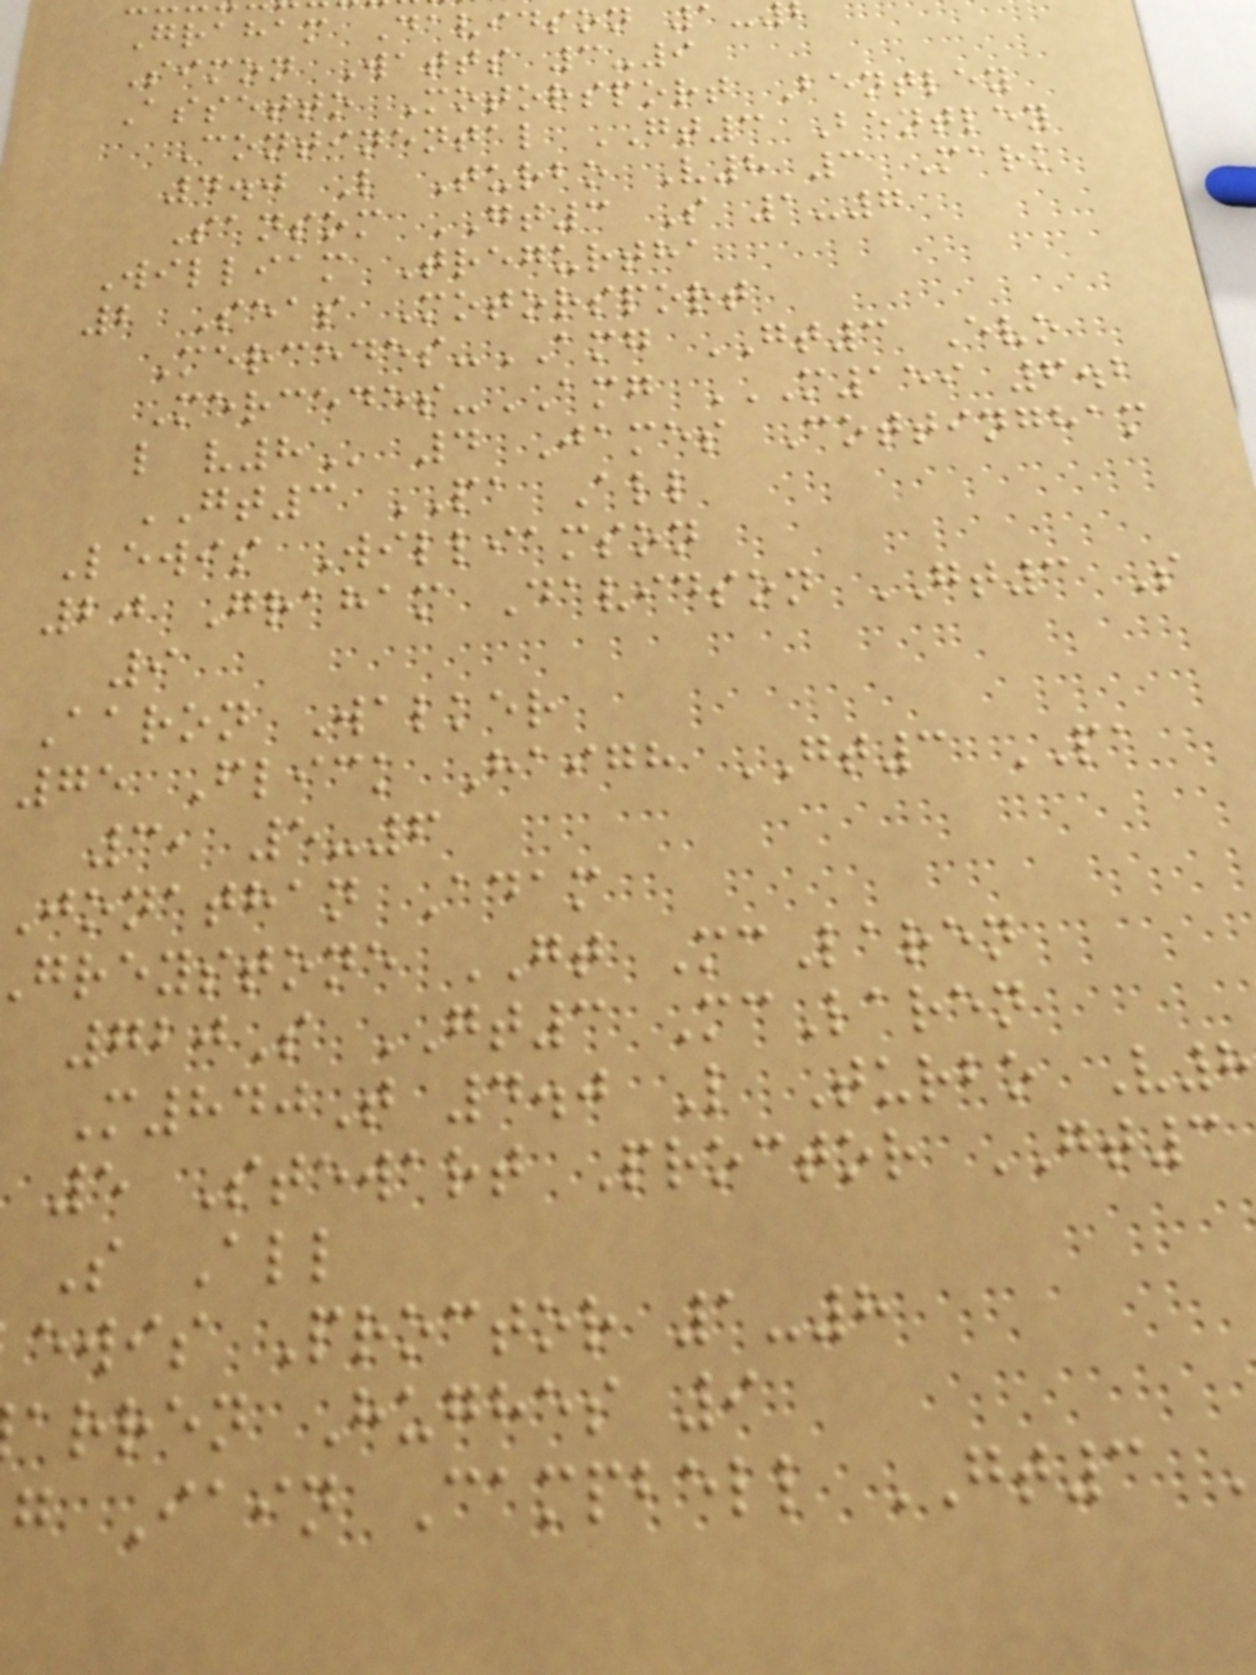Graham Davidson 1
Simon Watts 3-9
Assetto Motorsport Bentley
Continental GT3 Bentley
4.0 L Turbo V8 3 Mark
Sansom GT3 S 1-7
William Tregurtha
2 Seas Motorsport
Mercedes-AMG GT3 Evo
Mercedes-AMG M159 6.2
GT3 PA All
Lewis Williamson
20 Graham Davidson GT3 S
9
Aaron Walker
75 Flick Haigh GT3 PA
3, 5-6
jonathan Adam
greystone GT McLaren
720S GT3 McLaren
M840T 4.0 L Turbo V8
5 Stewart Proctor GT3
S All
ewis Proctor 1-8
arren Hughes 9
g Iain Campbell GT3
